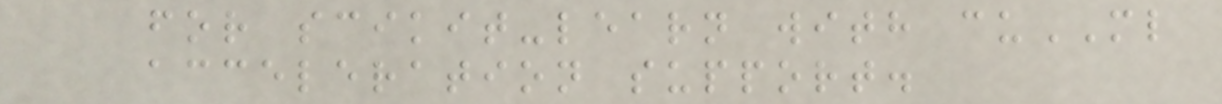for scikit-learn with cuML
acceleration support.
